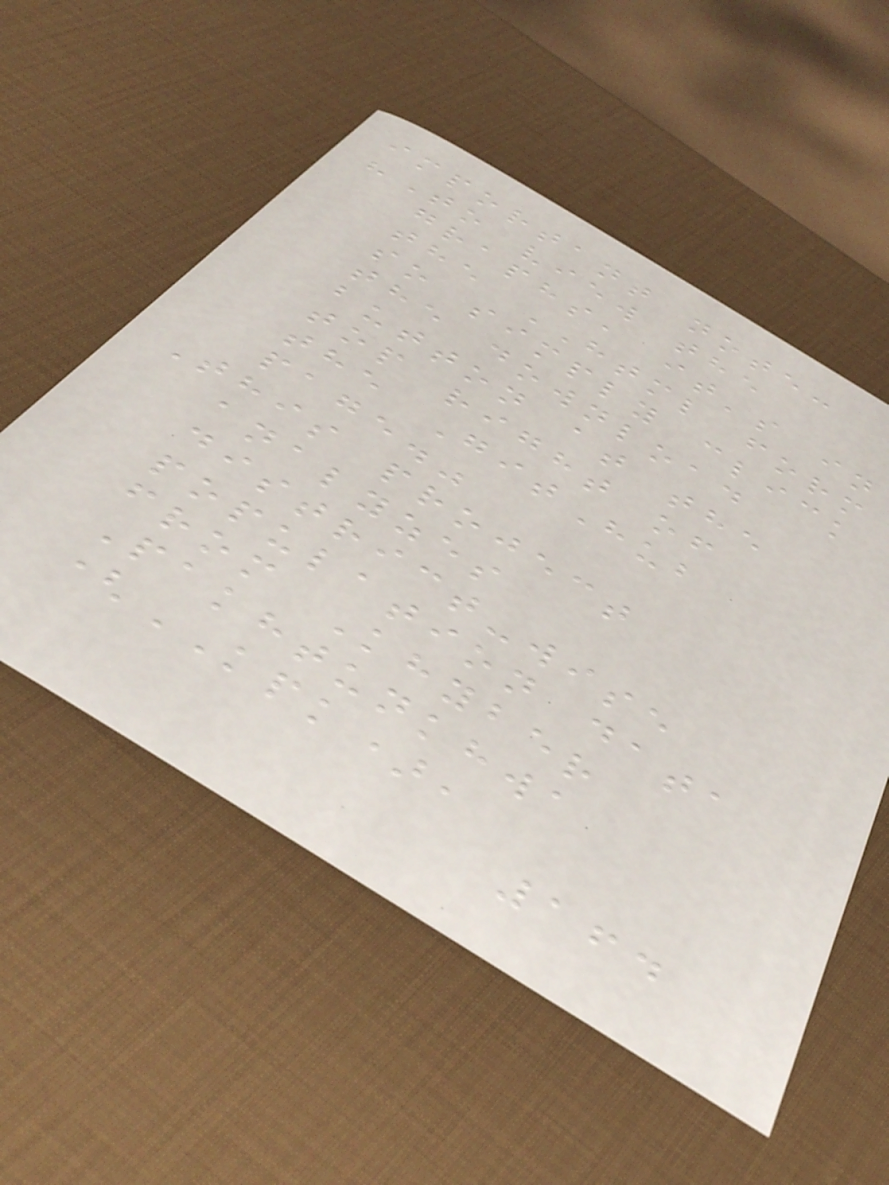important note:
"To view the
graphs, it's in
the HTML form
so simply click
the download
button at the
top right of
the GitHub
page."
This project
analyzes
district-wise
population data
from Khyber
Pakhtunkhwa
(KPK),
164
